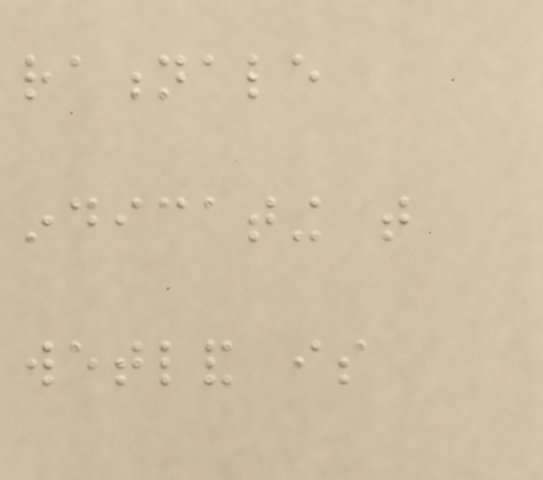rationale
indicating that
wetland is
